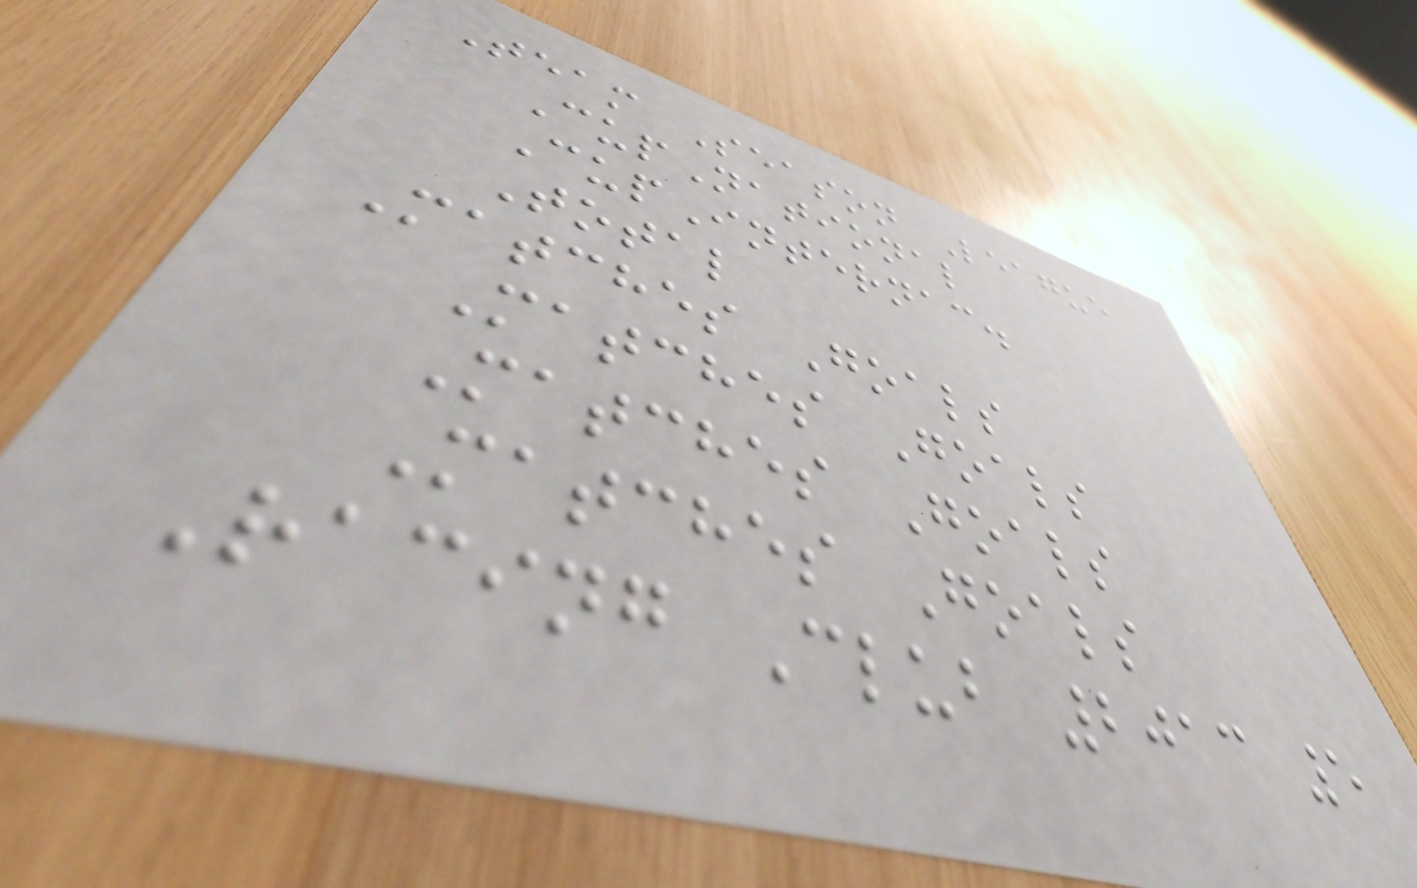Team Season League
CupNational
CupInternac.
Total
Matches Goals
Matches Goals
Matches Goals
Matches Goals
Racing Club 2013 5
